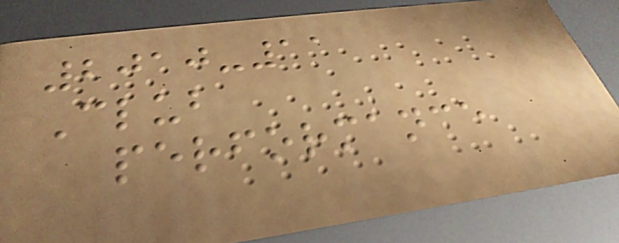2010-11
Club
performance
